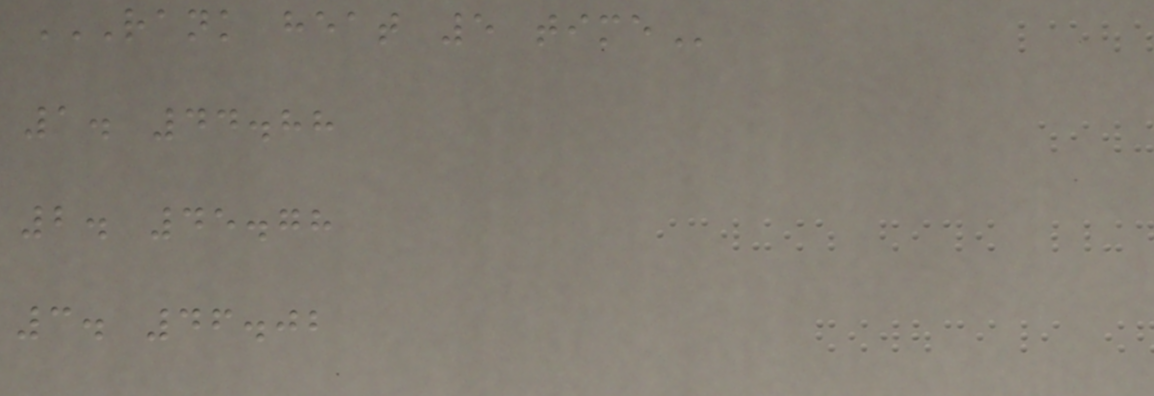RANK HEAT 5 TIME
1. 44.88
2. 45.78
3. 46.02
